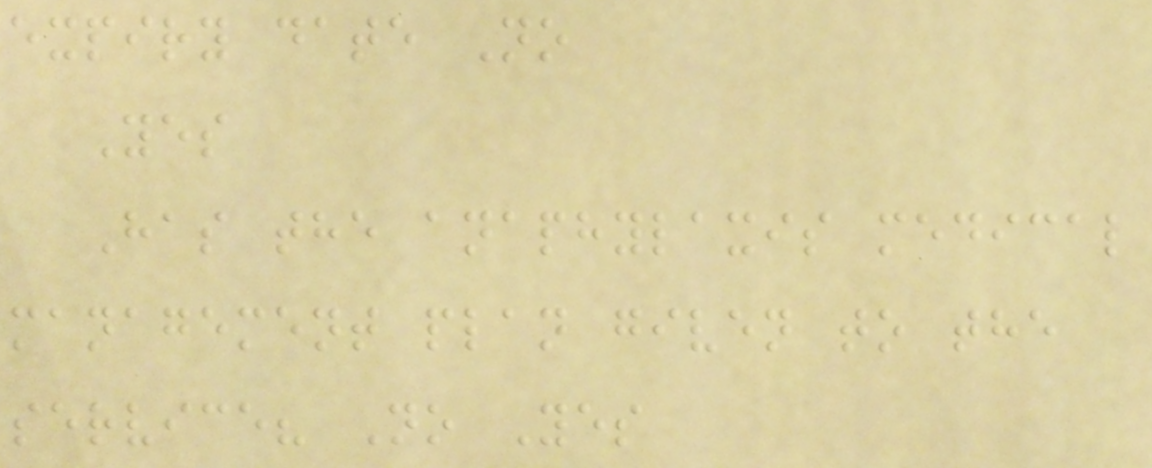expiry date No
Yes
Has the anaphylaxis medical
management plan given to the
service? No Yes
